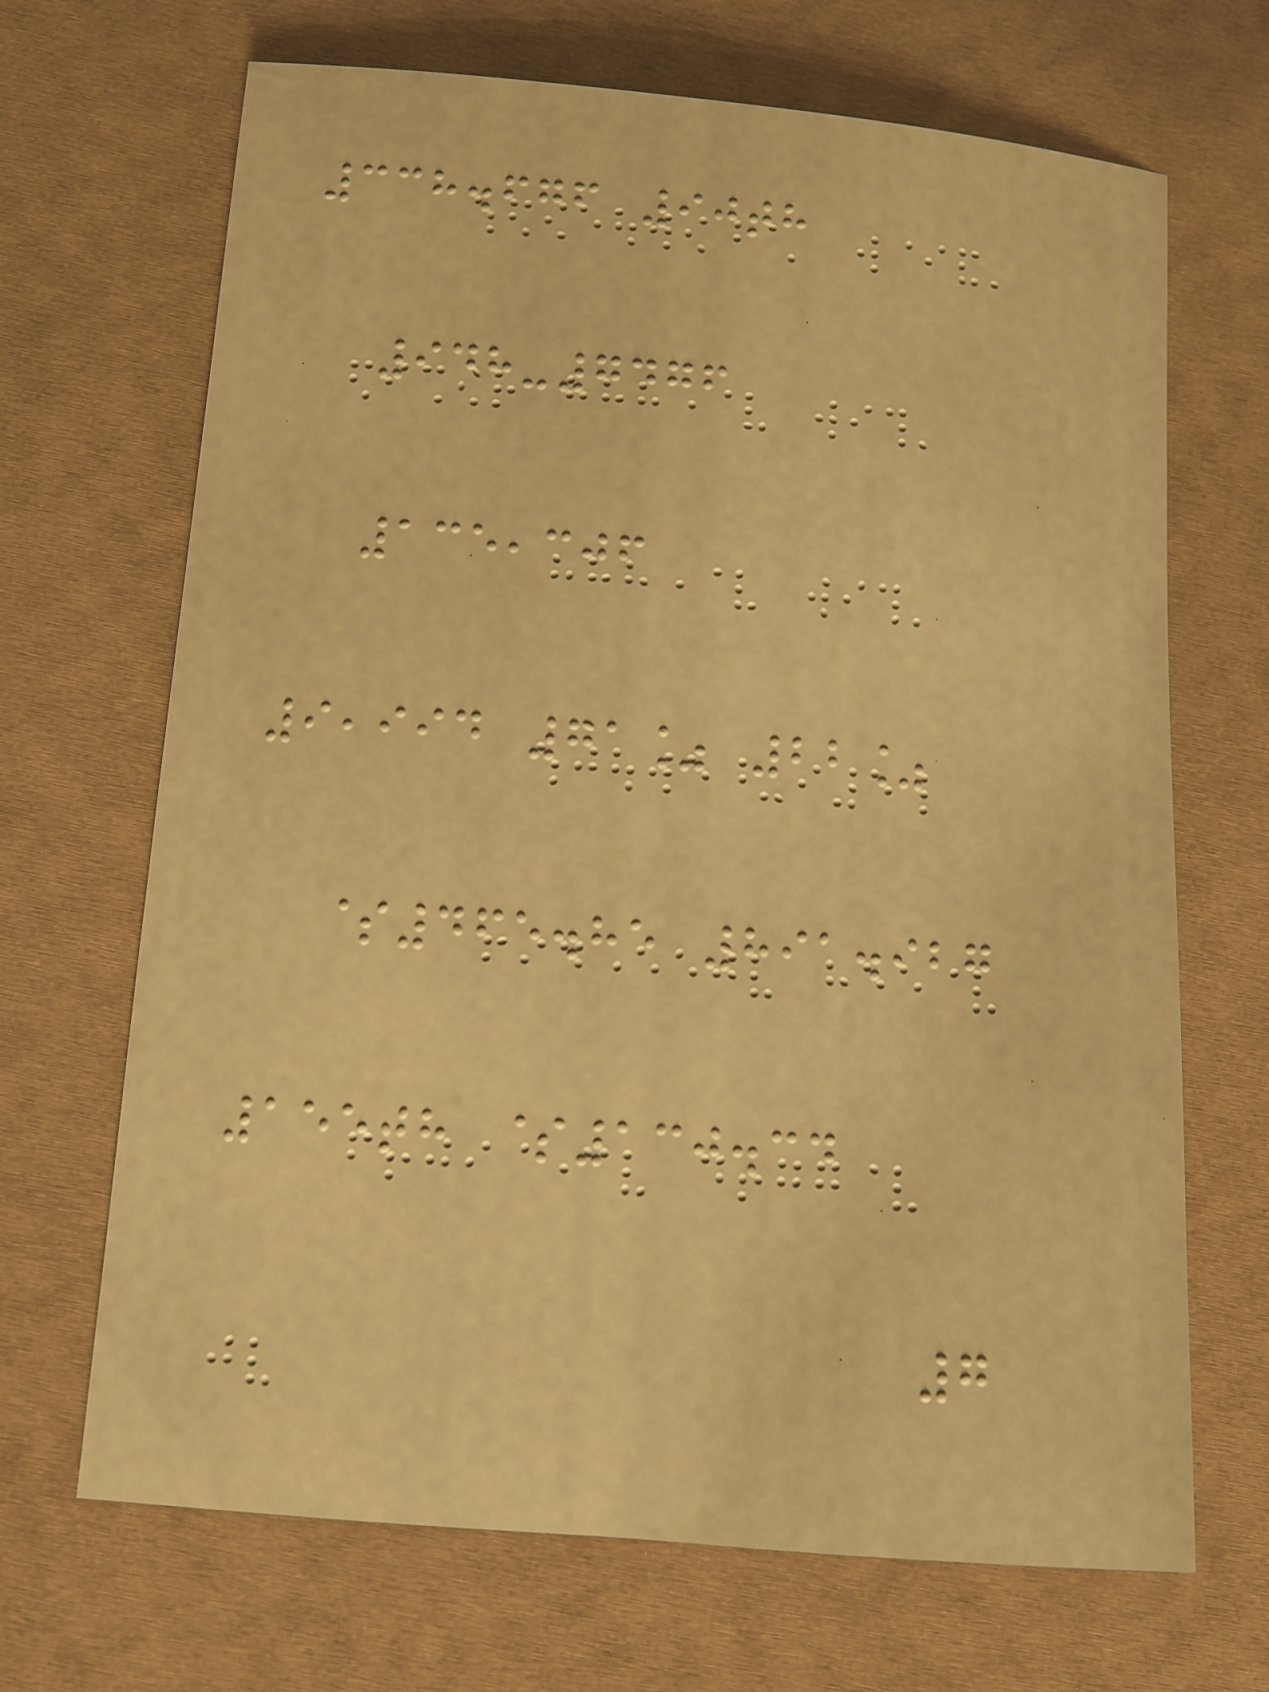338.676 90th
948-7476
135,306
9,994 71% 22%
$465.85 891.927
155th $130.34
7
